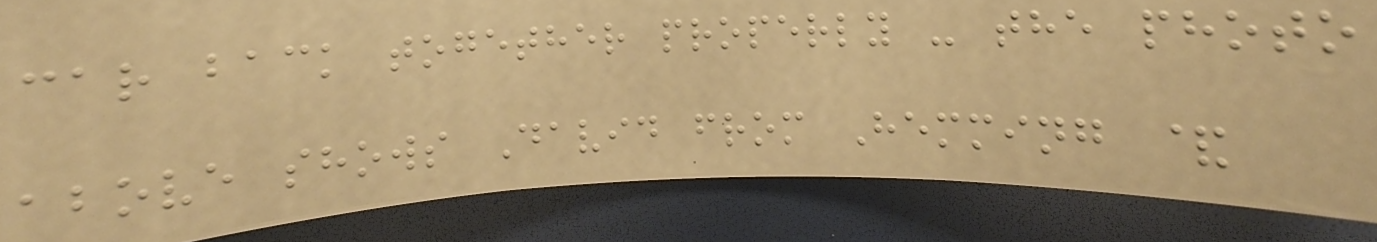car back together properly - the photo
above shows David from Hemming &
